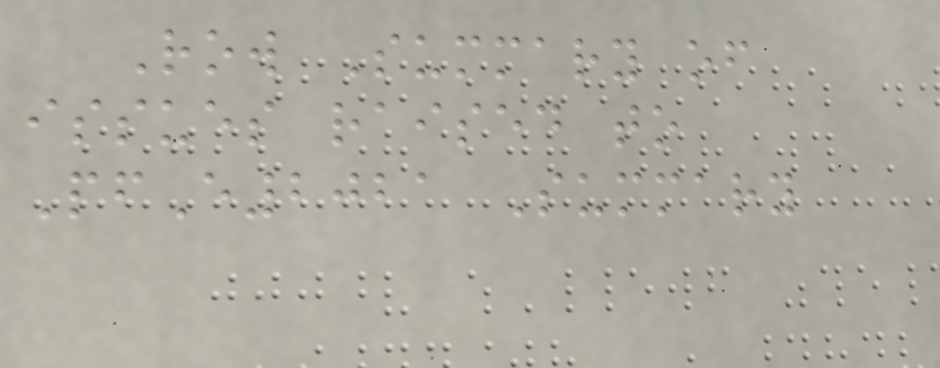Row Summary of
issues raised to
PfE2021 Summary
